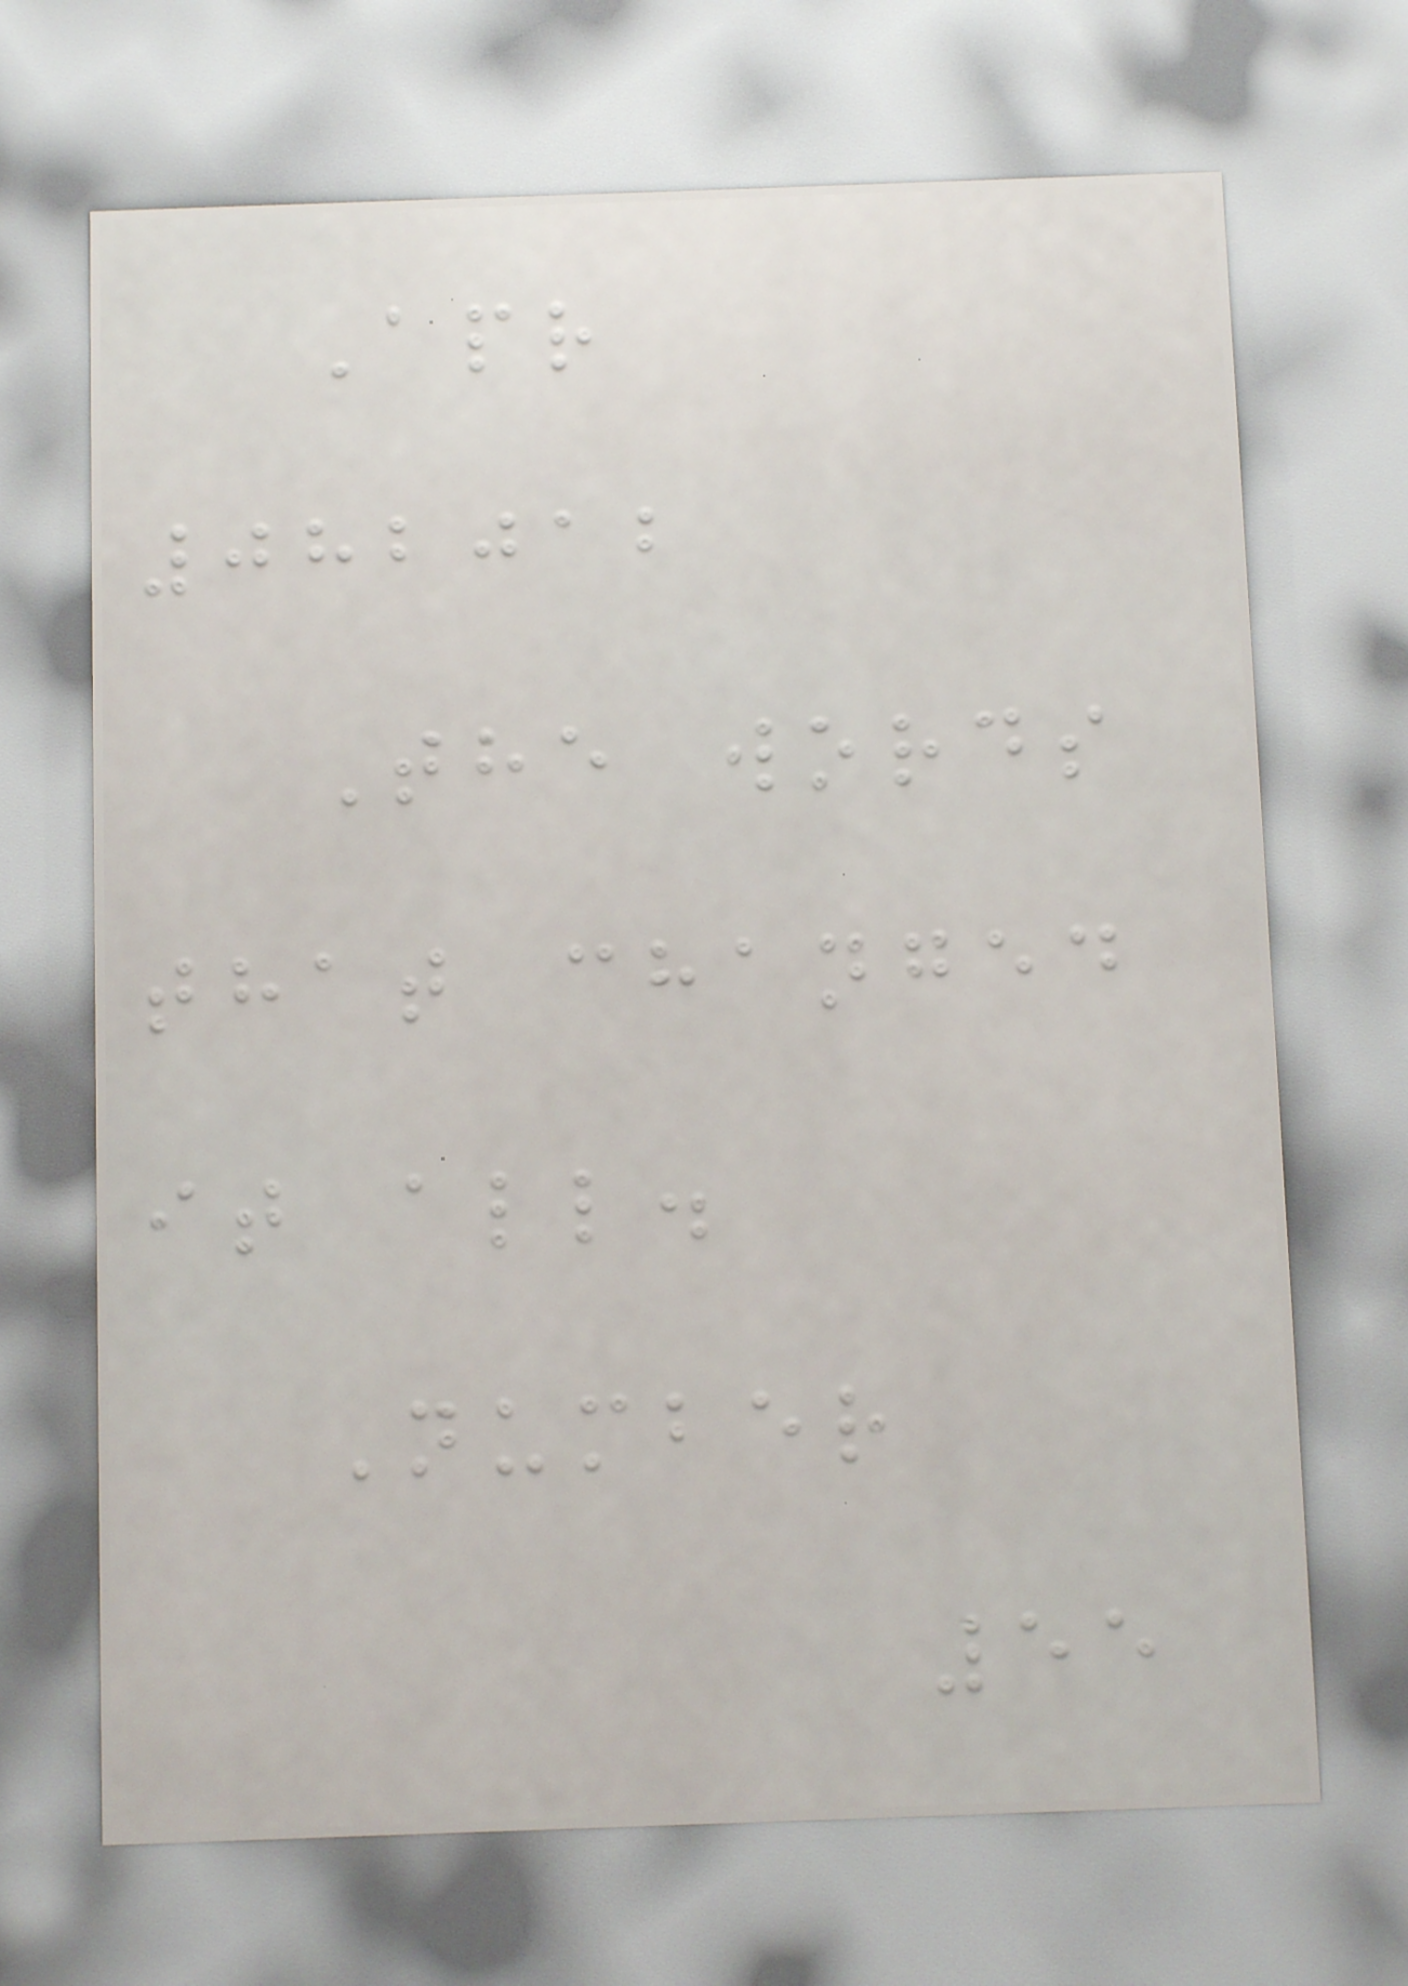Apr
082012
The words
that changed
it all.
Number
55
